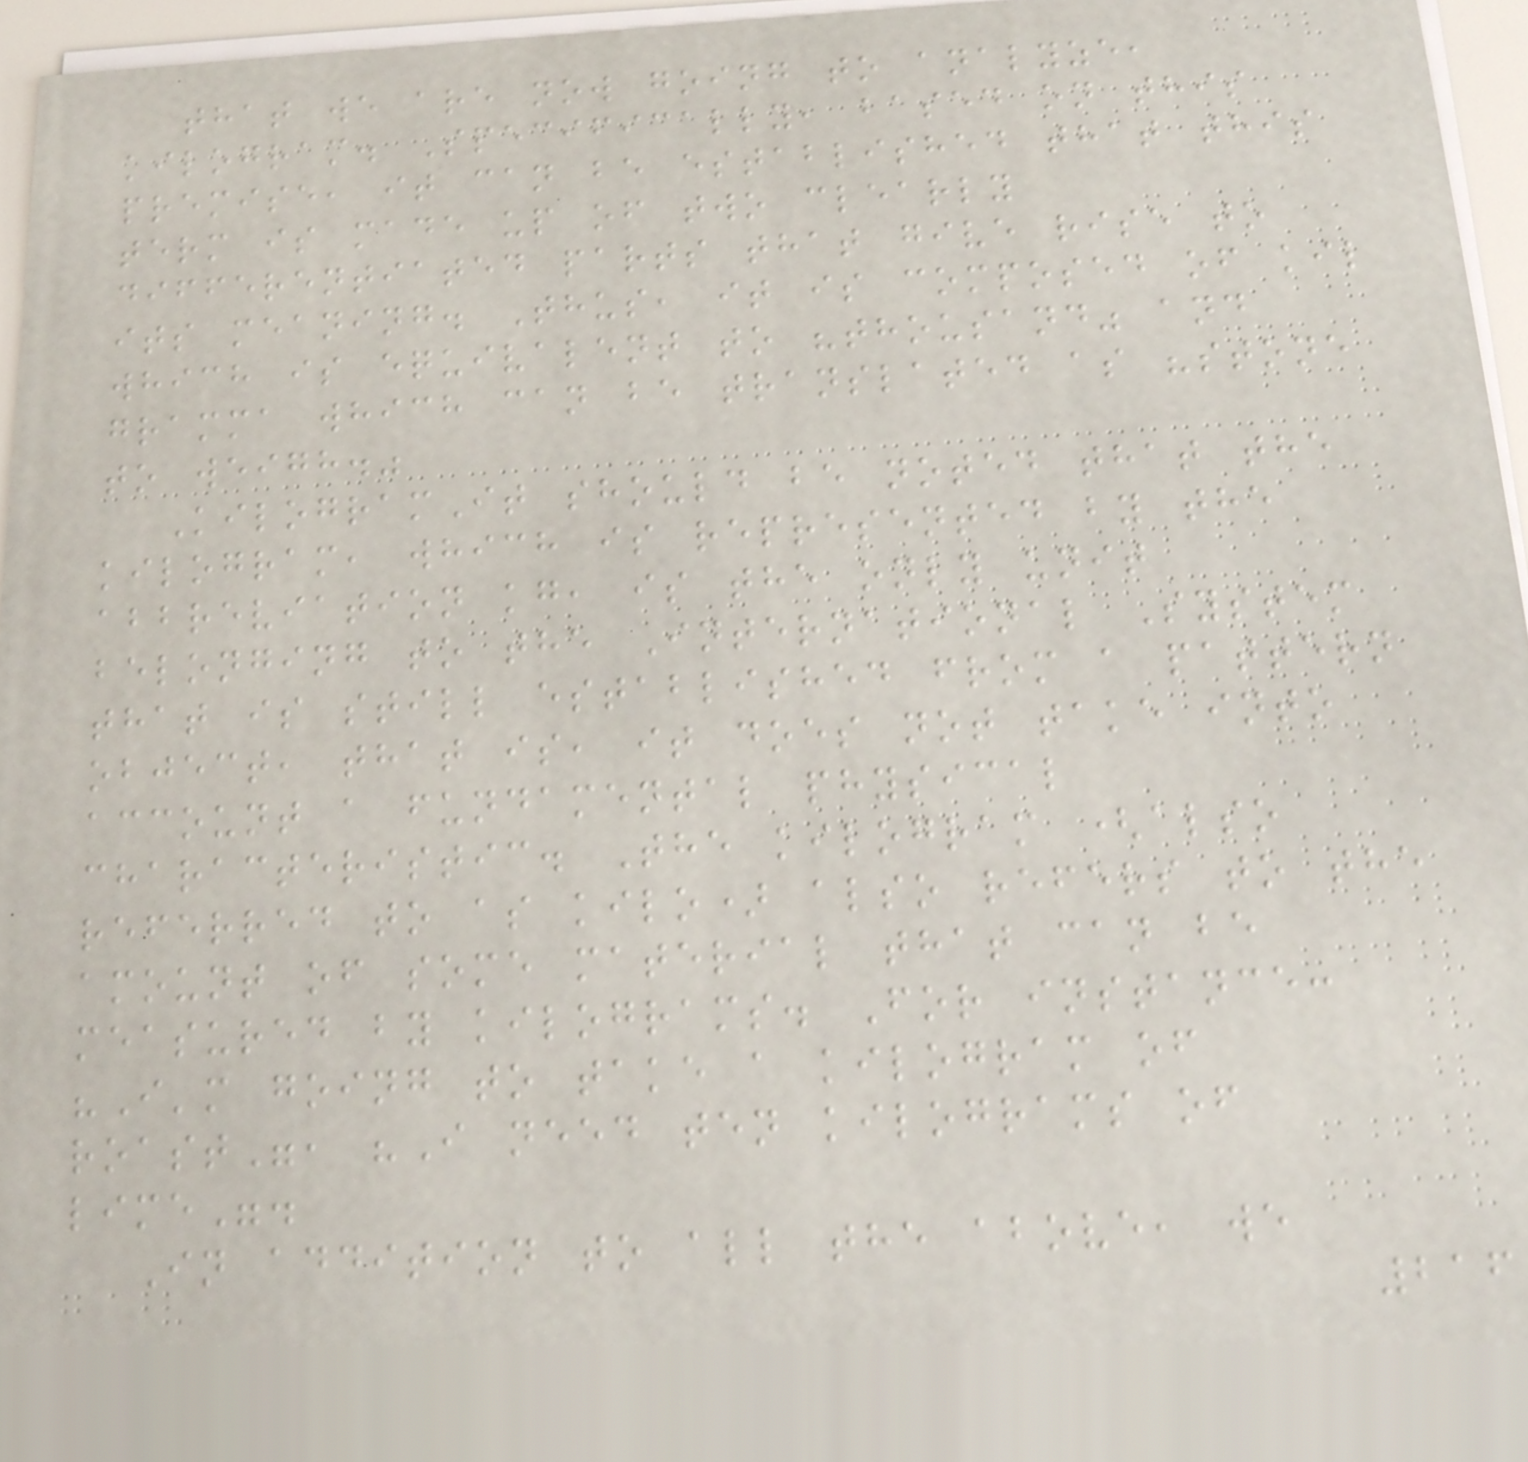that we are now going to analyze,
kilogram. Specifically, based on this
premise, it can be established that this
term is made up of two clearly
differentiated parts that give rise to
its meaning. Thus, it is composed of kil
which is equivalent to "thousand" and
gramma which can be translated as "stone
to weigh."
KilogramIt should be noted that the
kilogram, which is represented by the
abbreviation kg, is the only unit
belonging to the International System
that is still established from a pattern
object, that is, it does not take into
account a fundamental physical
characteristic. The kilogram (also
referred to as kilo) also refers to the
amount of some material that can be
measured by kilograms. For instance:
"I'm going to take a kilogram of
roast", "I need ten kilograms of
lime".
In addition to all the above, we
216
